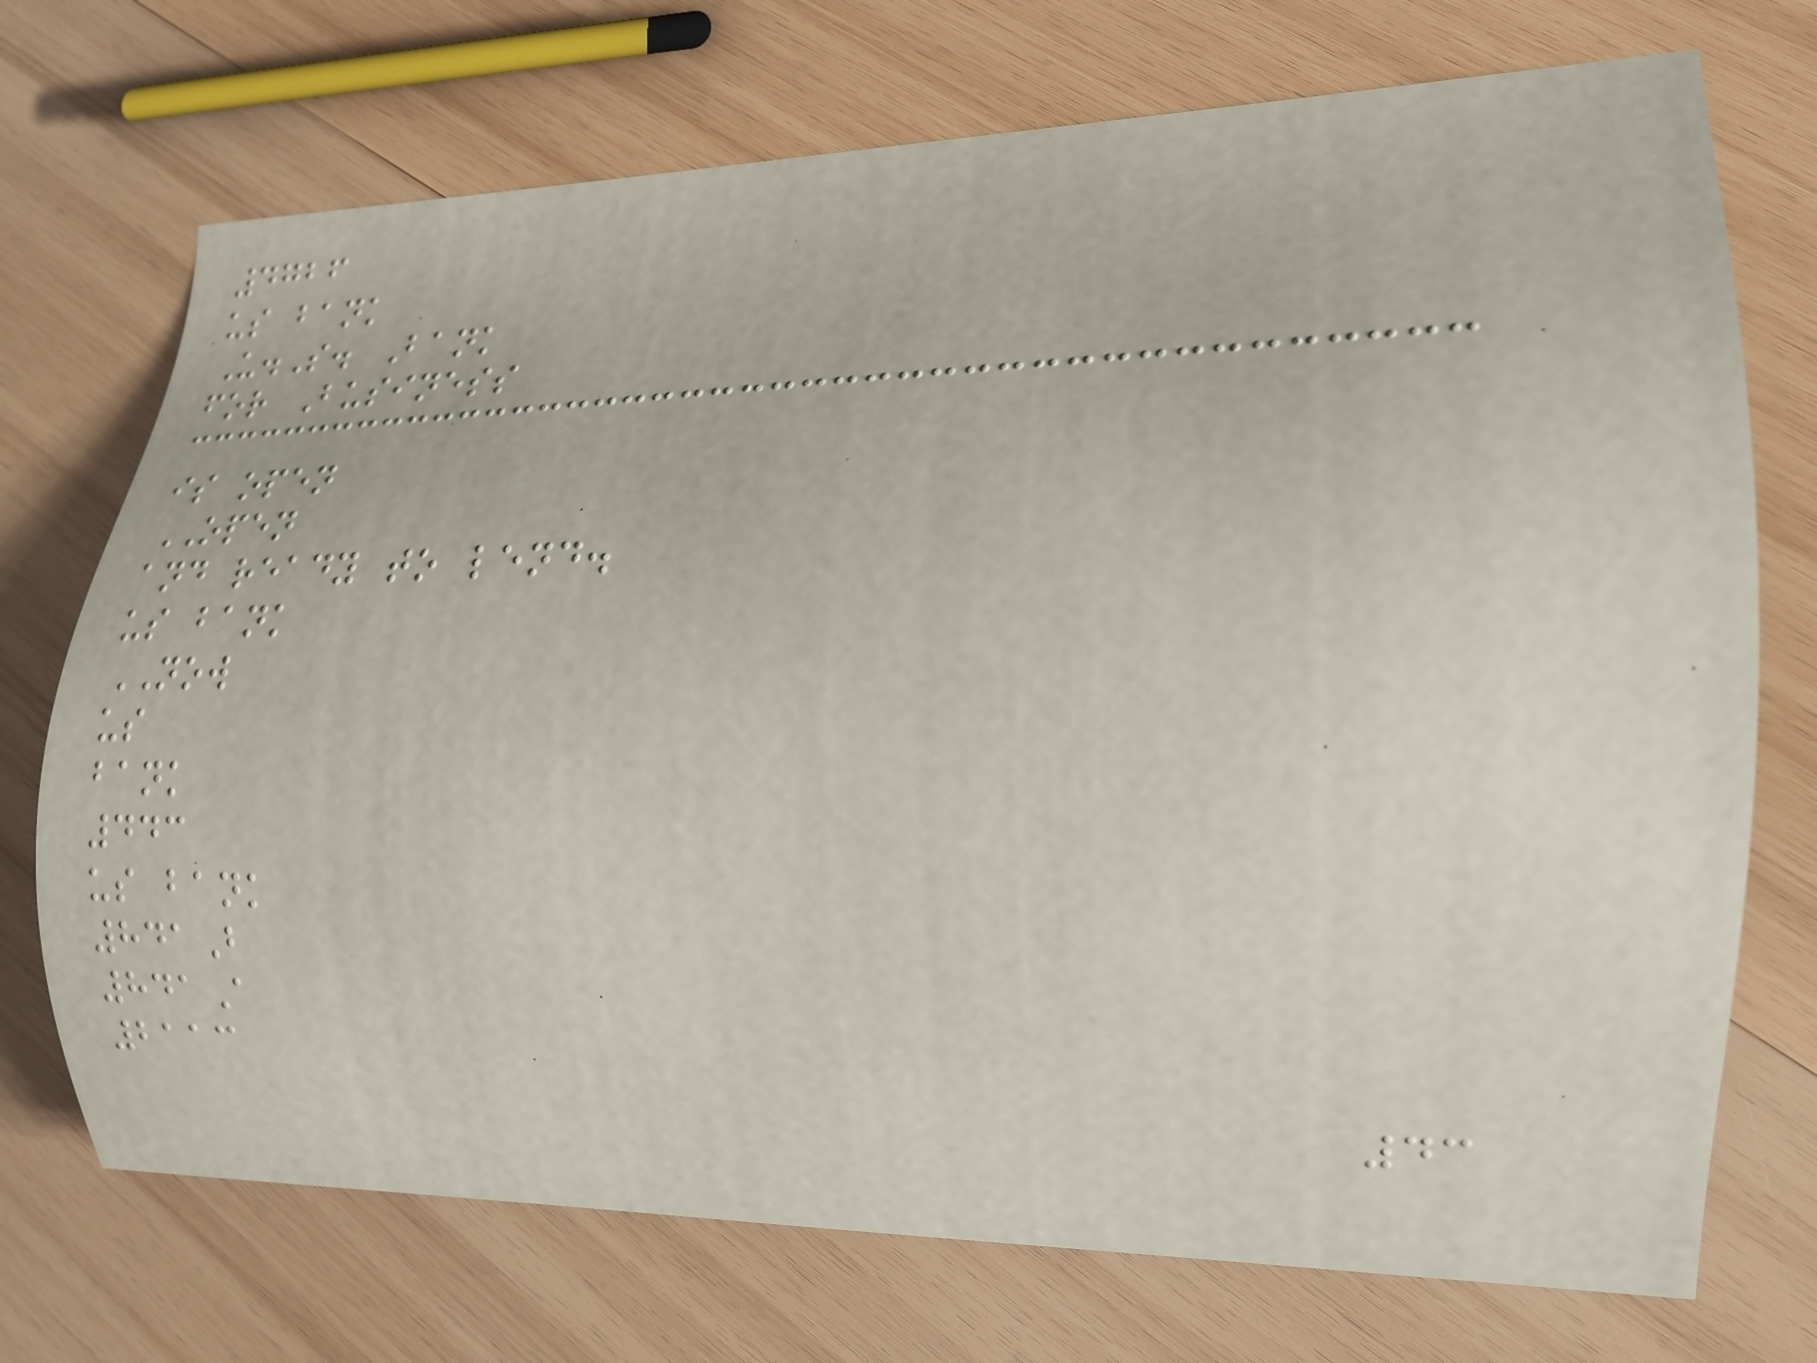4726
us bank
U.S. Bank
for Business
is open
OPEN
and ready to lend.
us bank
NOW
us
bank
443
us bank
841B
841A
2113
43
